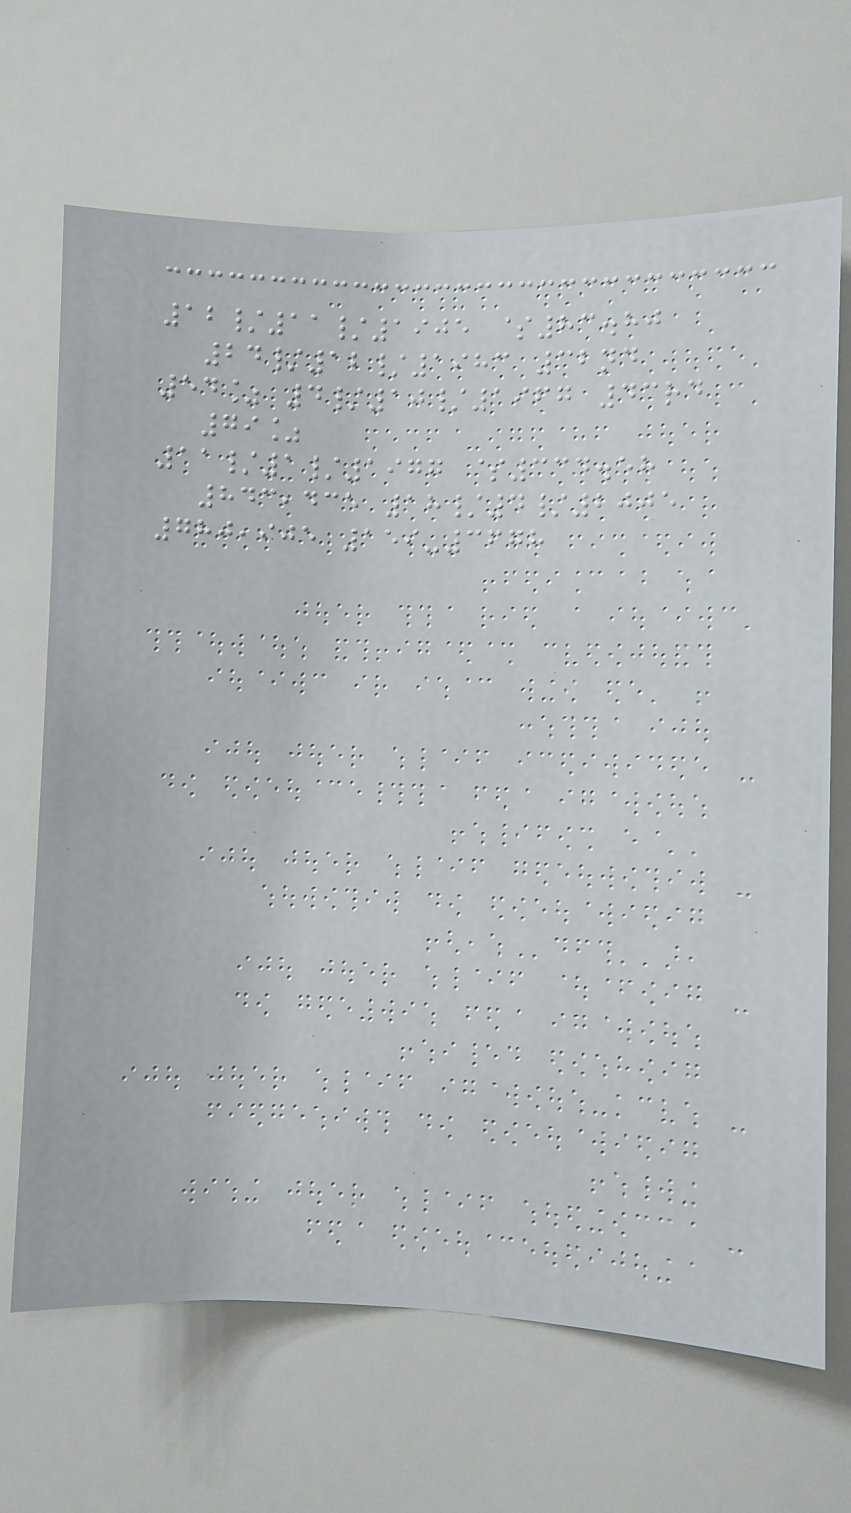12/11/1905 $83.80
24/12/1983 32nd
54% 4/10/1967 43rd
79%
11/1/1977 $334.58
843,435 18/4/2005
780,905 159-3678
